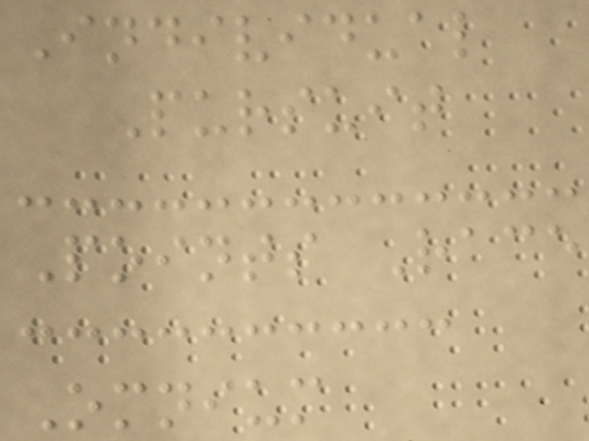Individual
Pursuit
Points Race
Omnium
